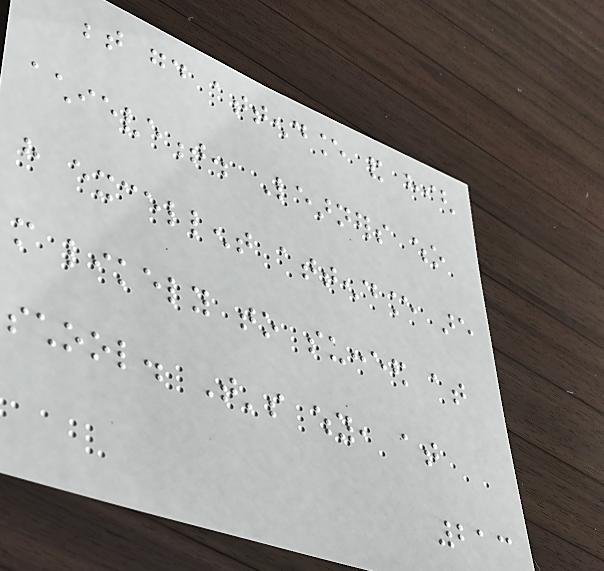between good attendance and high
achievement. Learners who
have excellent attendance are
more likely to succeed at
school. That's why, at
213
